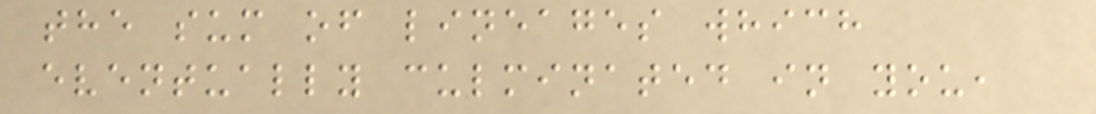the sum of lineages which
eventually culminated in you,
